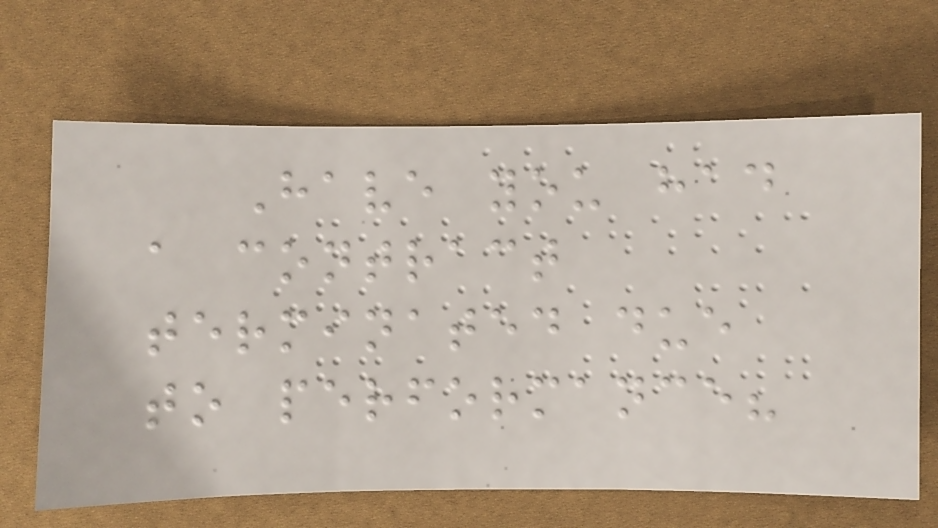Have you had
a contract
terminated due
to performance?
